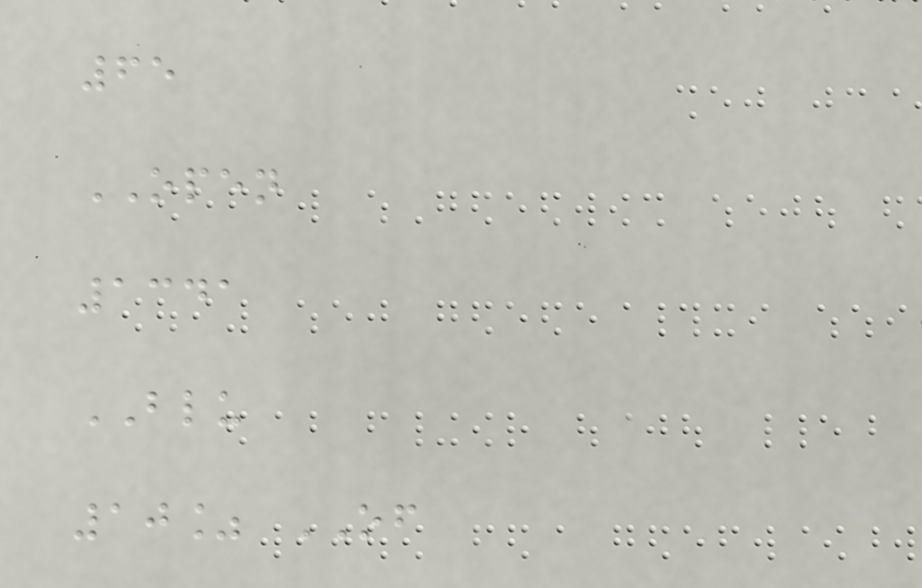65
OPEN
1341
BLU
10% OF
